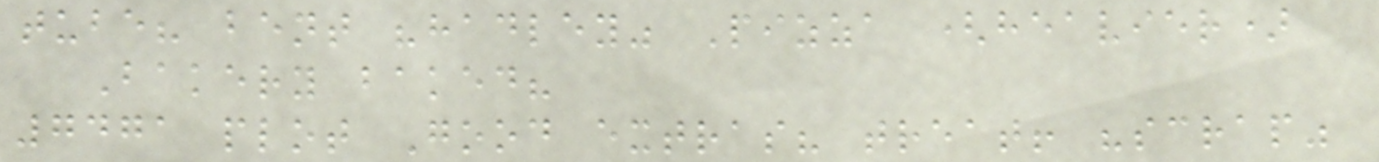tube? bent "hadley" Pizza (heavier)
Bakery baked?
7471 plot Good extras? treat! "scrap"
